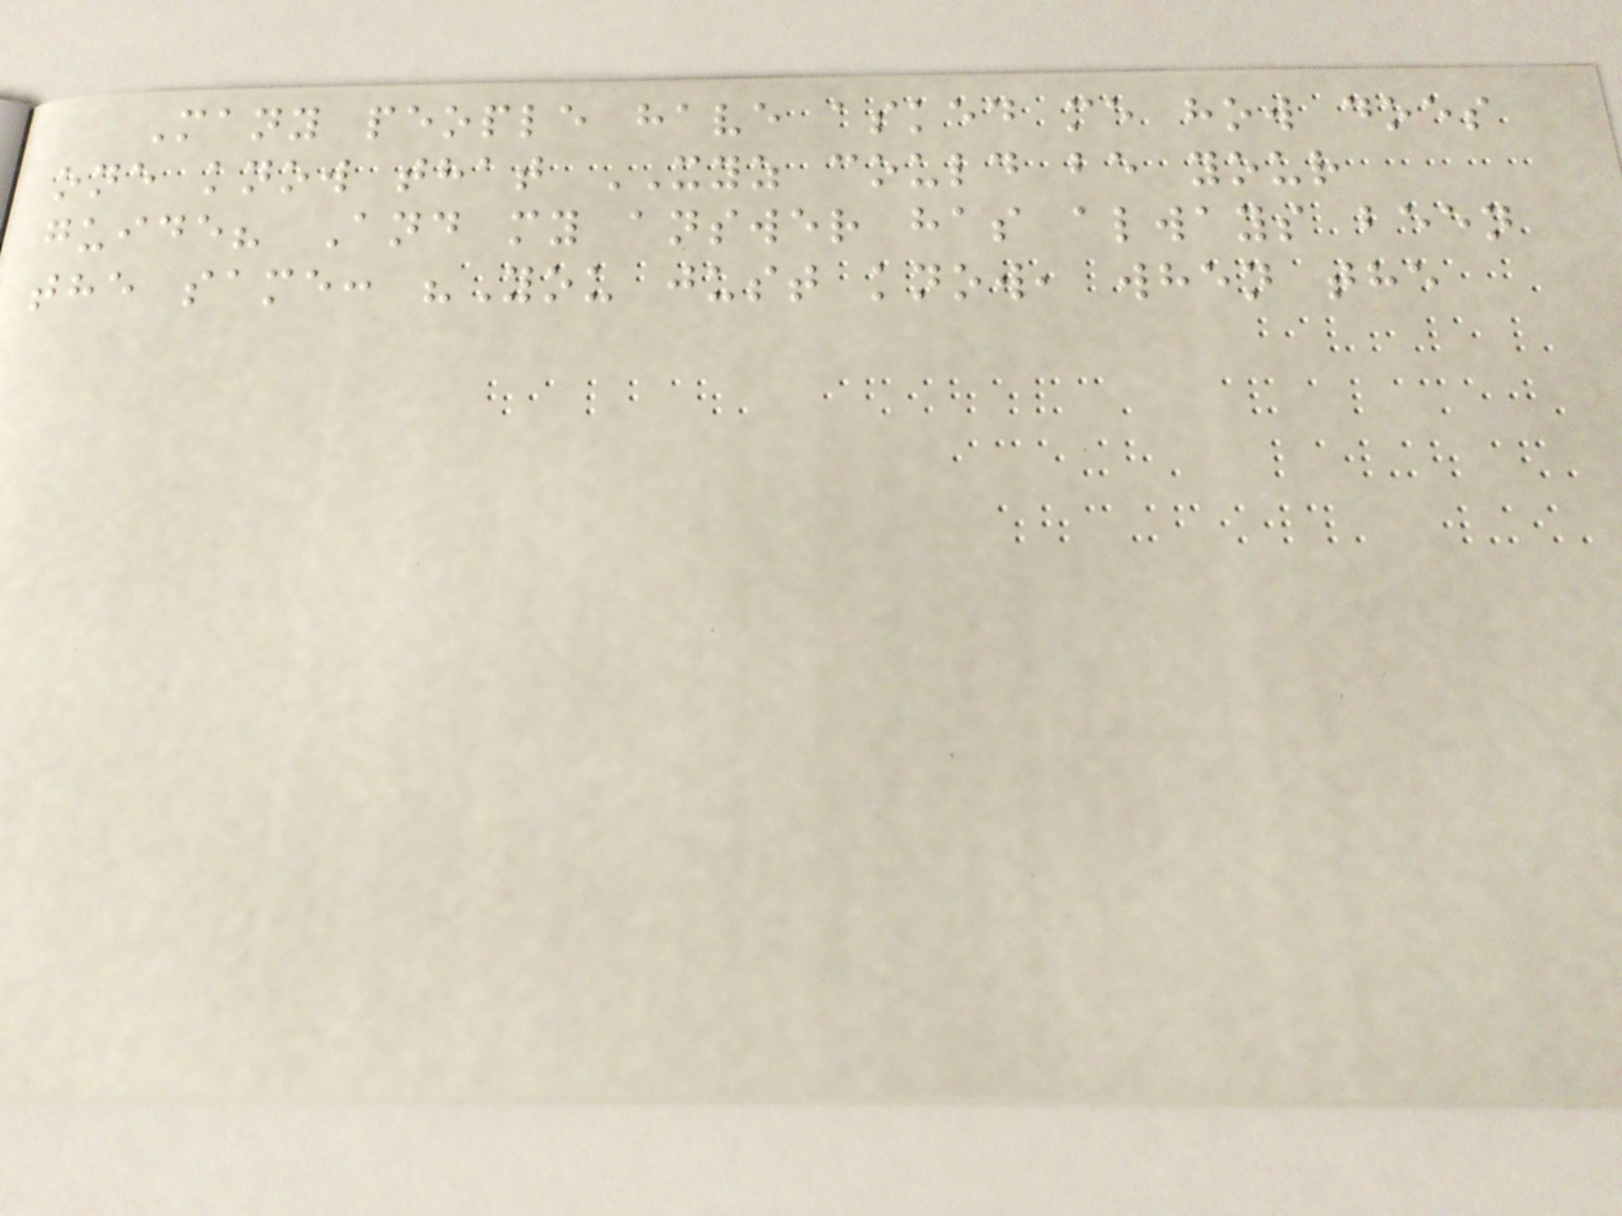Many people have asked me how does
one know that XYZ could be your
guide? And my answer has always been
the same: "You just know, when the
